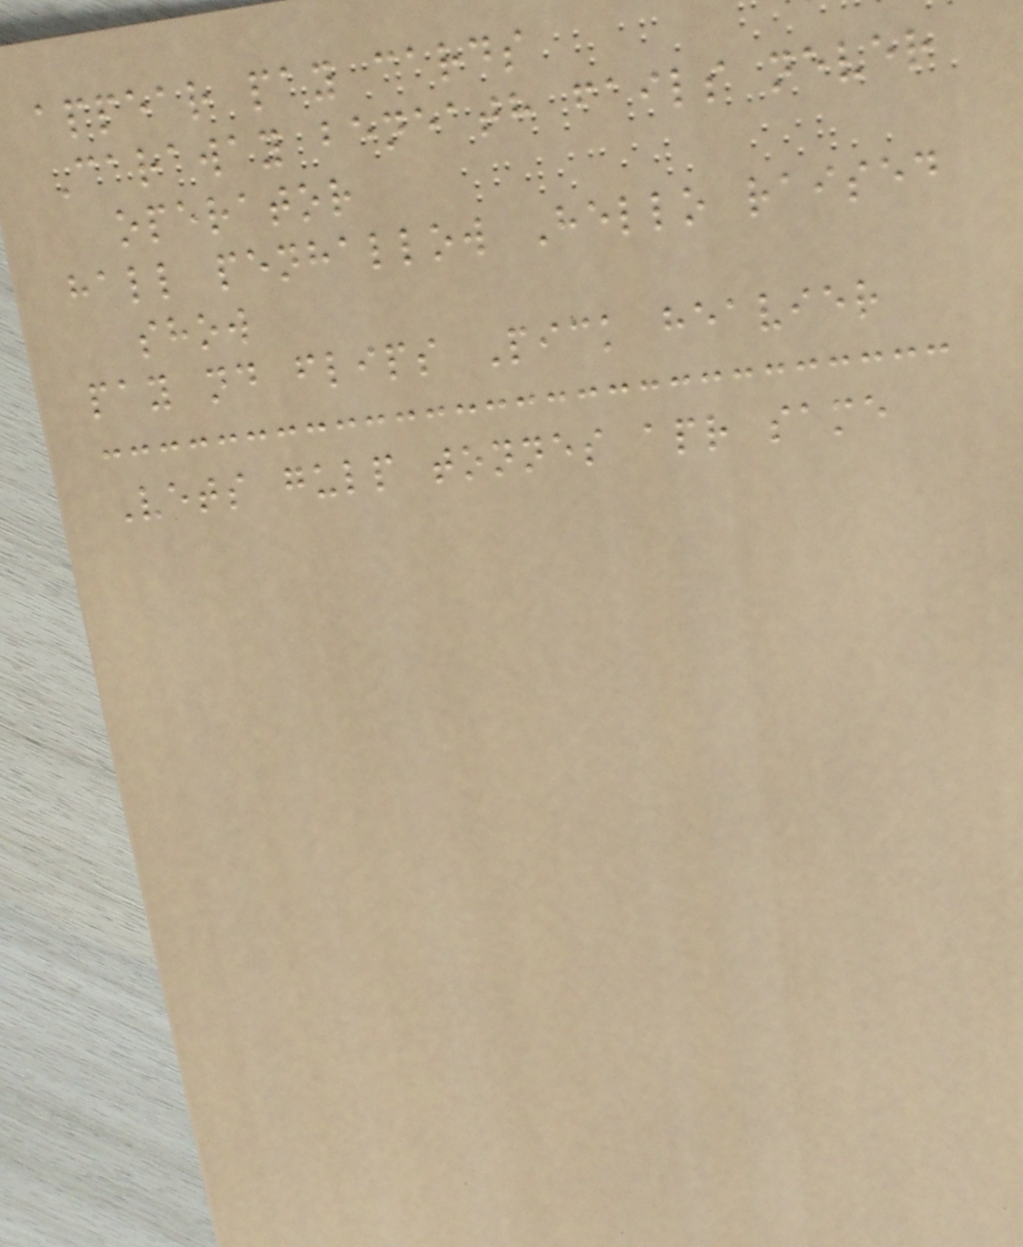appear pay cards
Caraway beneath fails never
operator
hall penhallow Hello raised
show
pay nd flips Pick heavier
Vets gulp tonnes apr same
